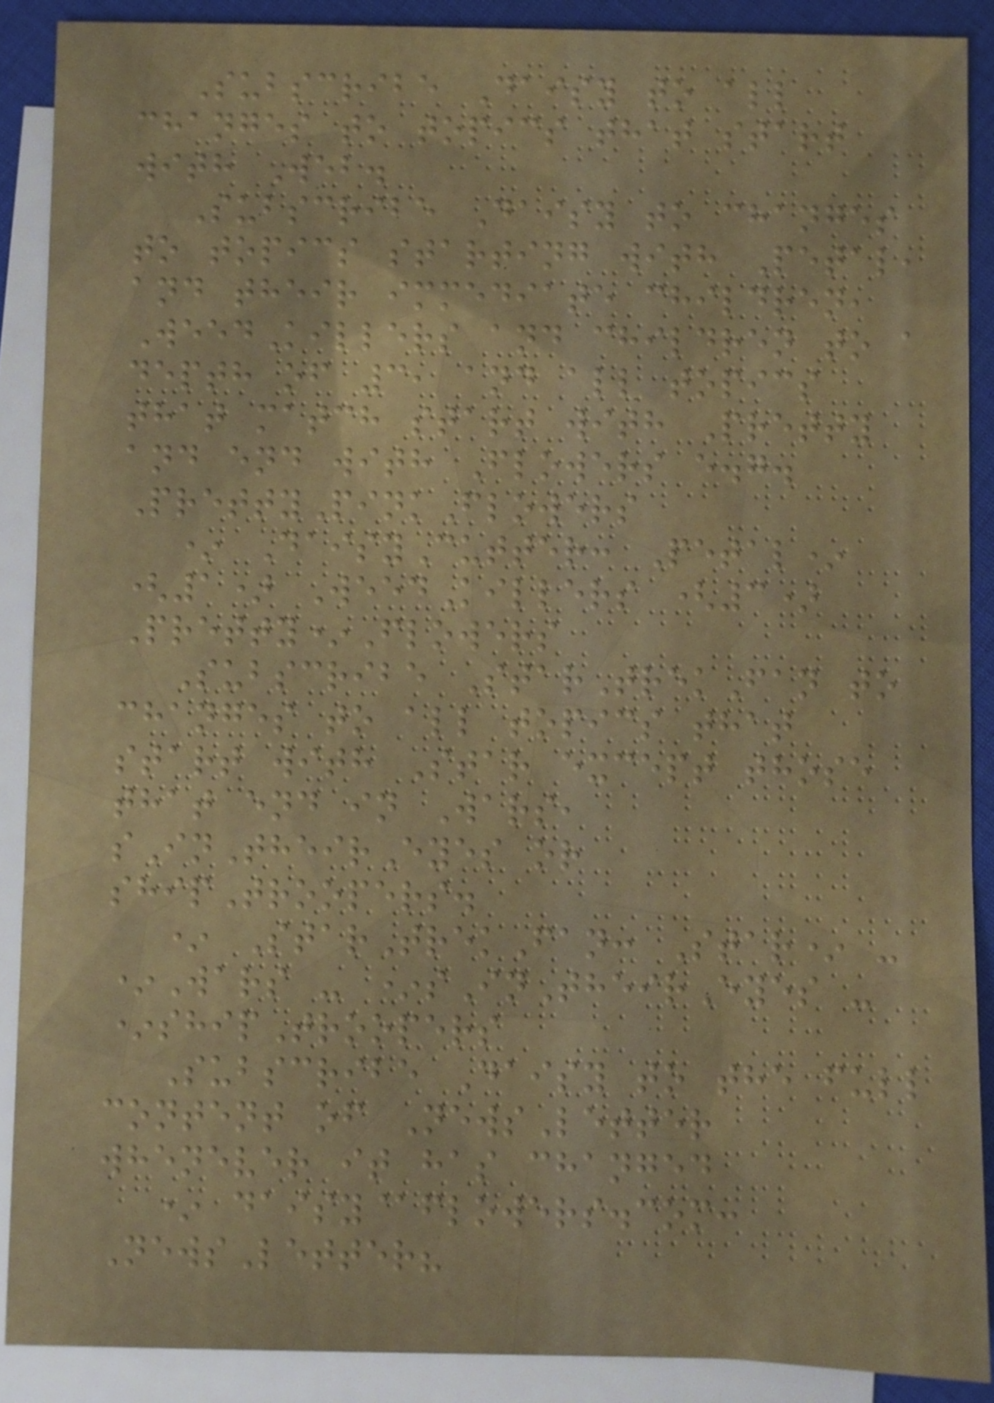Subscribe Daisy to all
changes to topics that start
with Web.
Subscribe Daisy to changes
to topics starting with Petal,
and their immediate children,
WeedKillers and children to a
depth of 3, and all topics
that match start with Pretty
and end with Flowers e.g.
PrettyPinkFlowers
* DaisyCutter: Petal*
(1) WeedKillers (3)
Pretty*Flowers
Subscribe StarTrekFan to
changes to all topics that
start with Star except those
that end in Wars,
sInTheirEyes or
shipTroopers.
* StarTrekFan: Star* -
*Wars - *sInTheirEyes -
*shipTroopers
Subscribe Daisy to the full
content of NewsLetter
whenever it has changed
* daisy@flowers.com:
NewsLetter?
